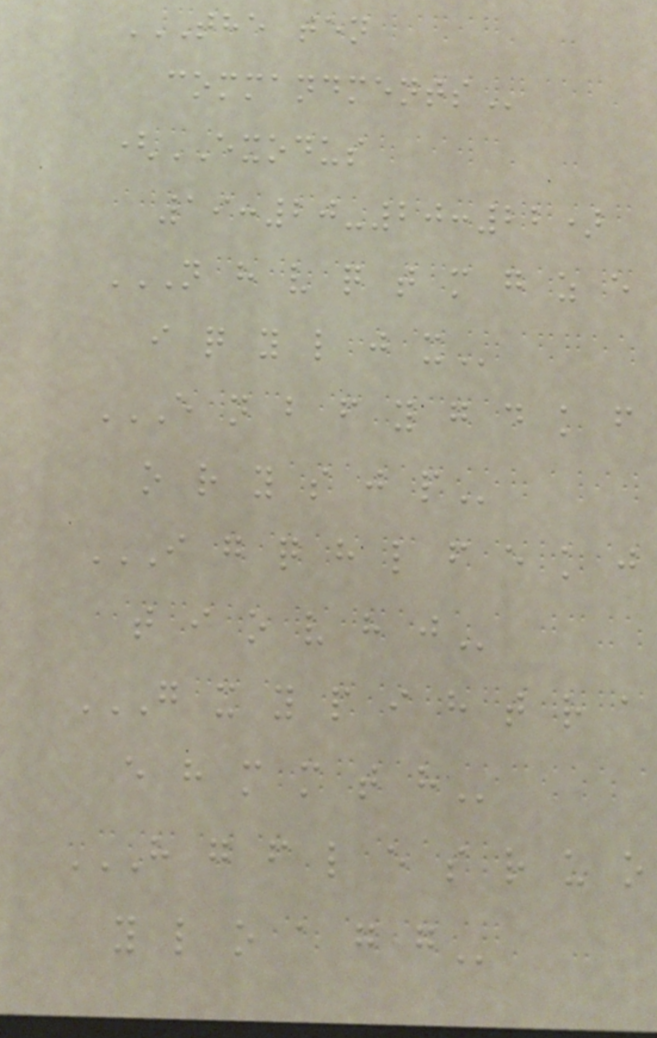THE TEN
COMMANDMENTS
(EXODUS
19:20-20:22)
N H V Q T M G Z E
I Q Y L J X
E N B F Y G D K F
O R Y S J P
I G Q H L F E K J
T I O V H J
G X Y P I H T R A
E H M M T H
H G F L E S R U O
Y L O A G G
